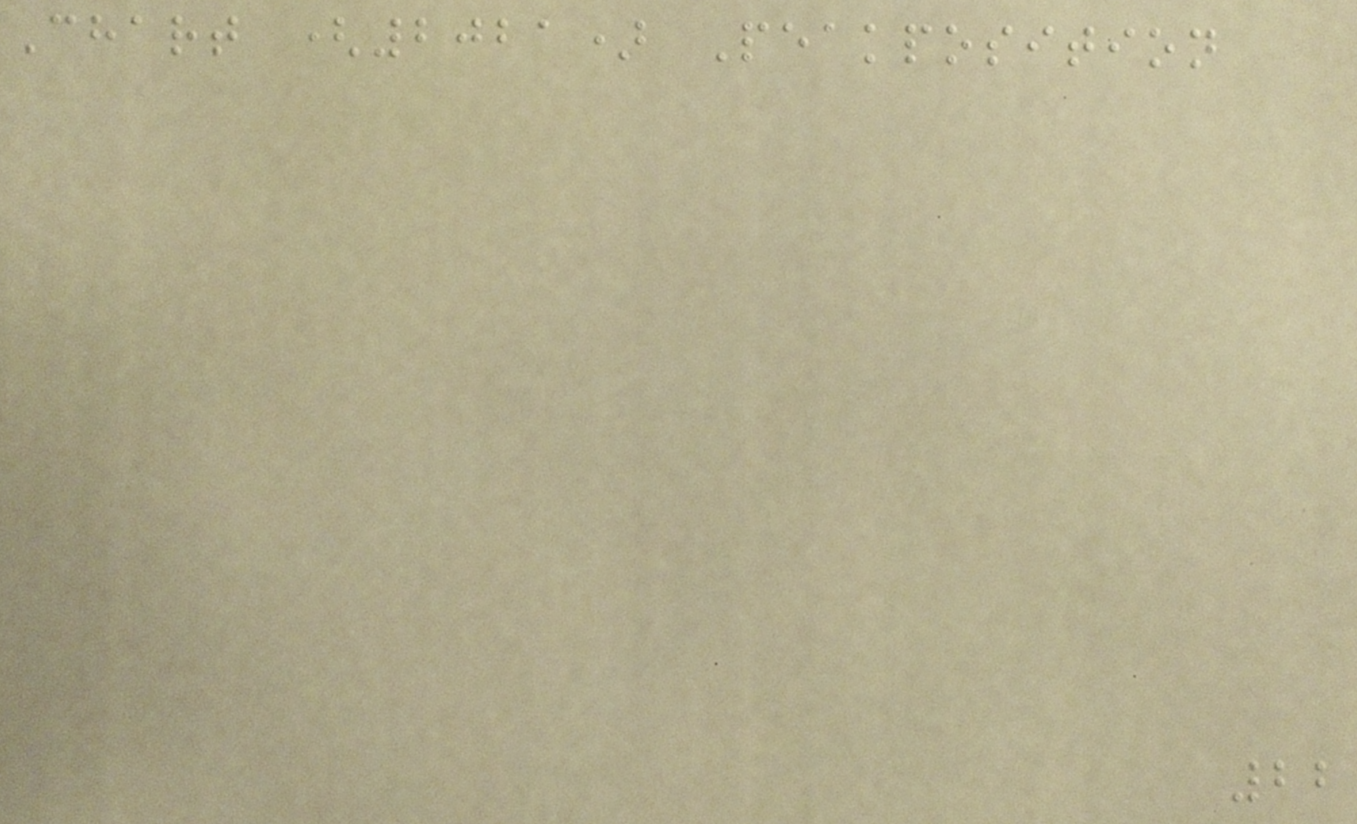Chart (2021) Peakposition
22
